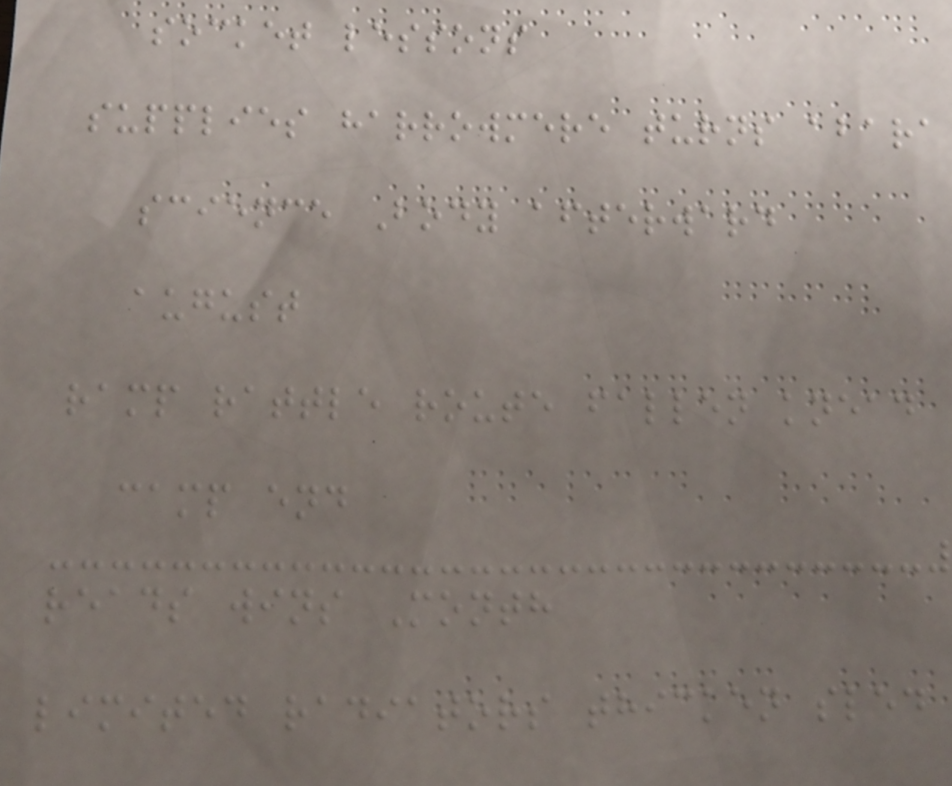socket lessons
supplies harrowmere turns abara
science Body afterward
august
ramp rattle route fallen knead
camp end
reads wins Month
limited radiators thicken sled
